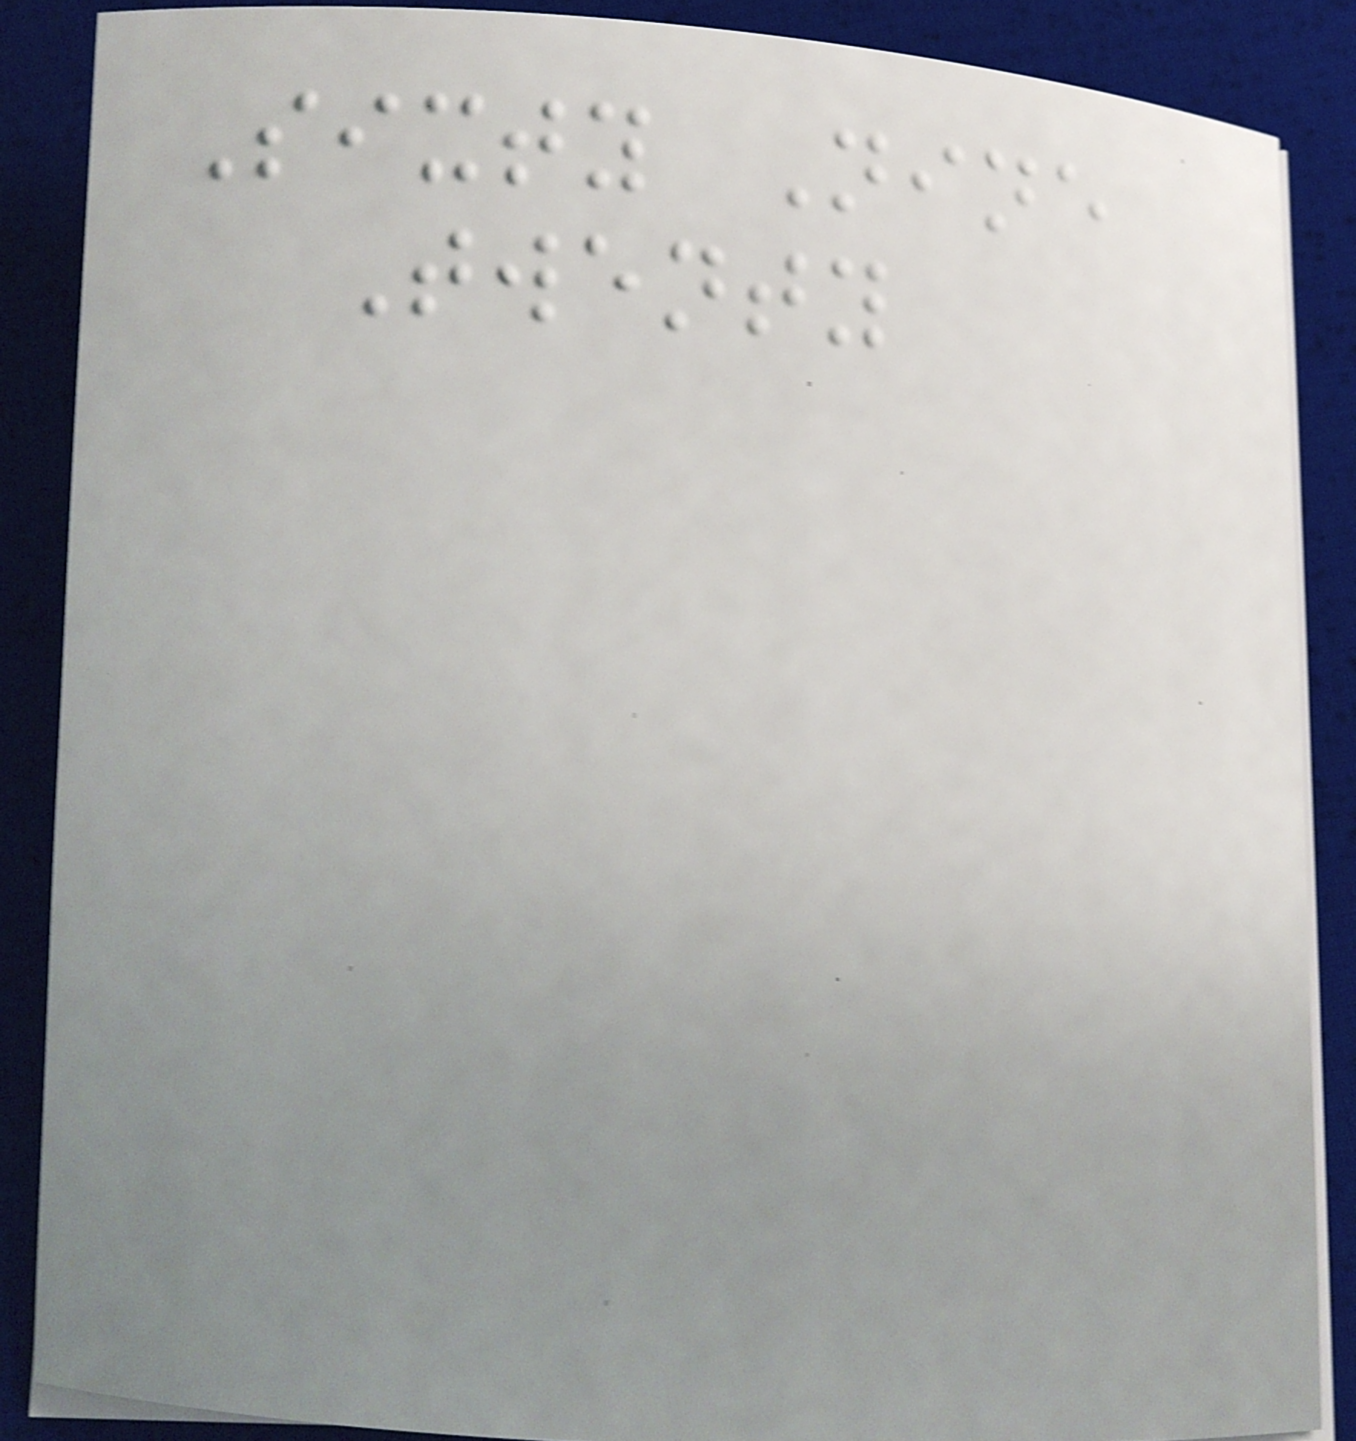Sixty Nine
Twenty
